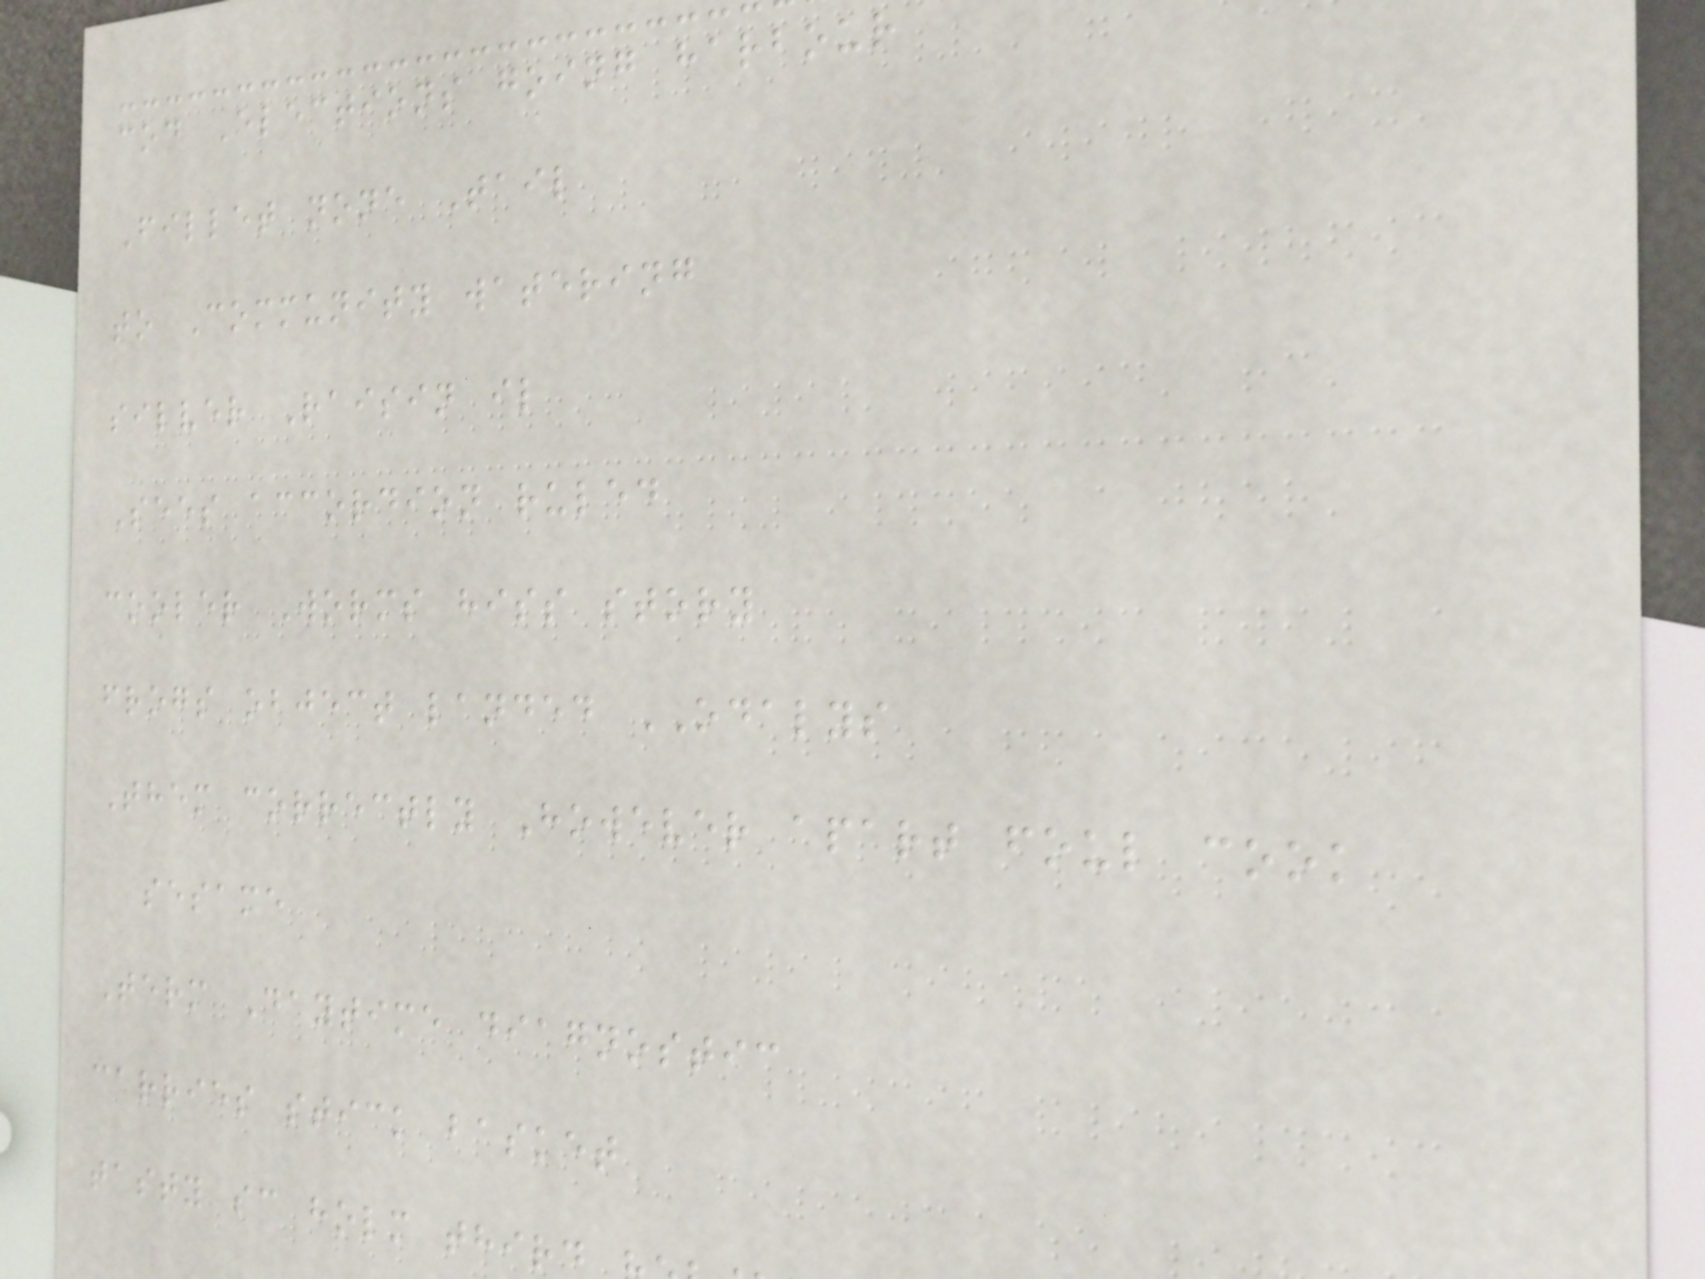cod Elections going harbour
Fillet none Tail
to Community watering
silver Raisin il
Sees accordion ruled
cooler Worms hiss story
frogs object landed ODALYS
Them correctly However apart foul cook
sesame
Term Daytime diagnostic
carries stick basket
tasty sc holm third
